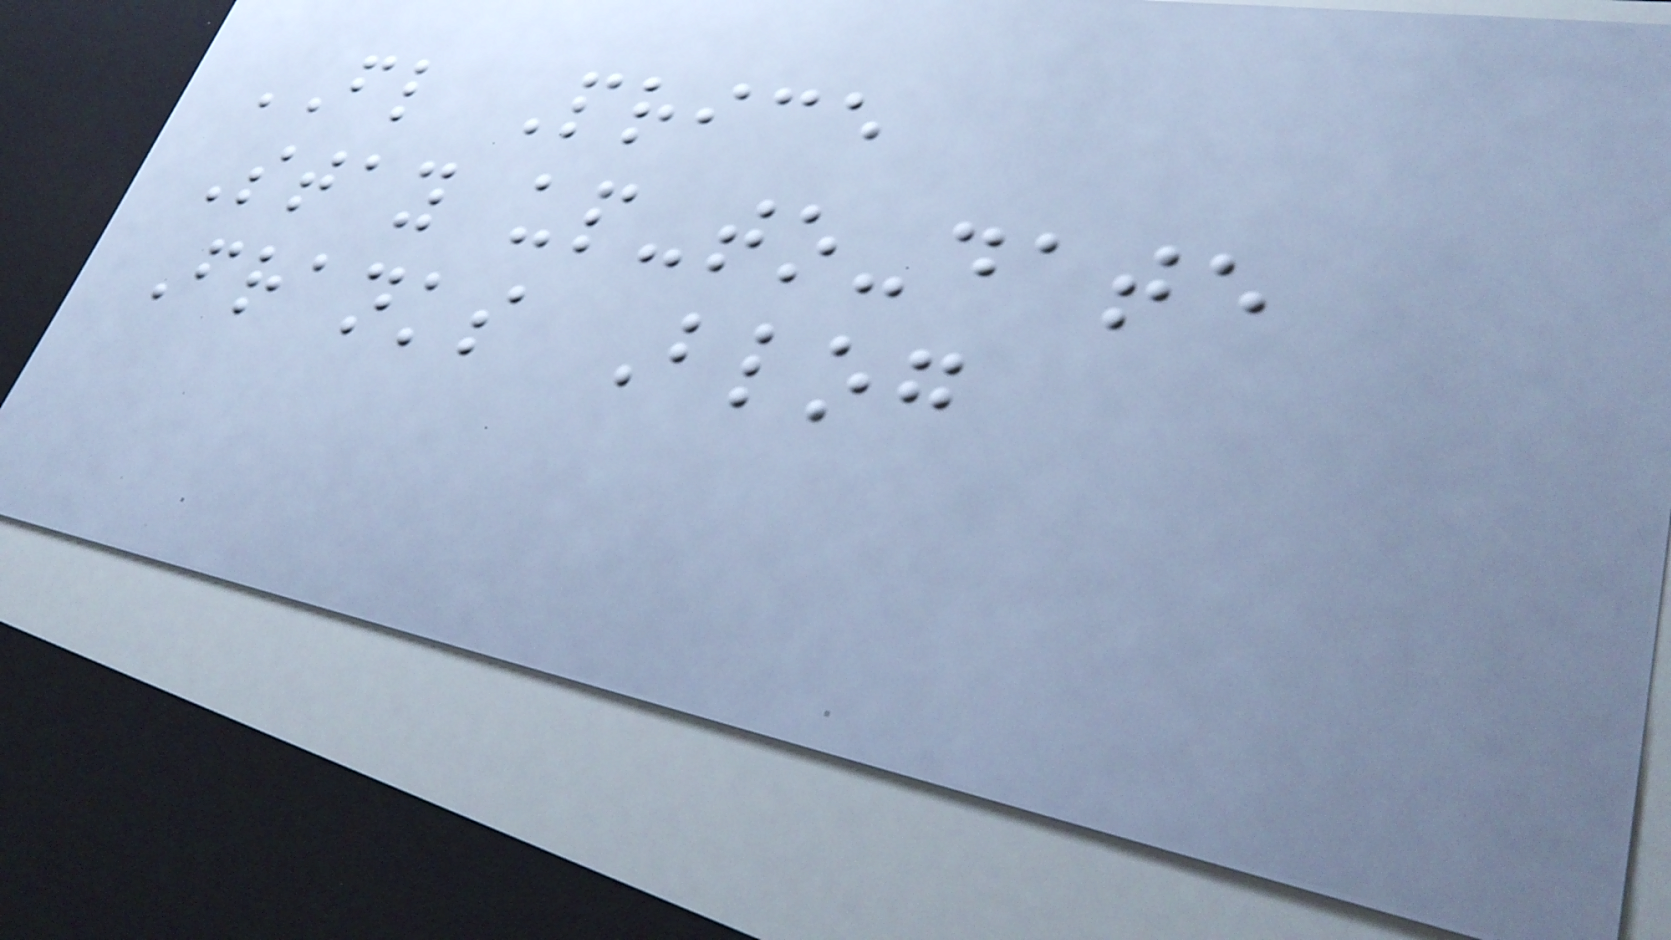FL Price
Stay up-to-date
Franks Blog
